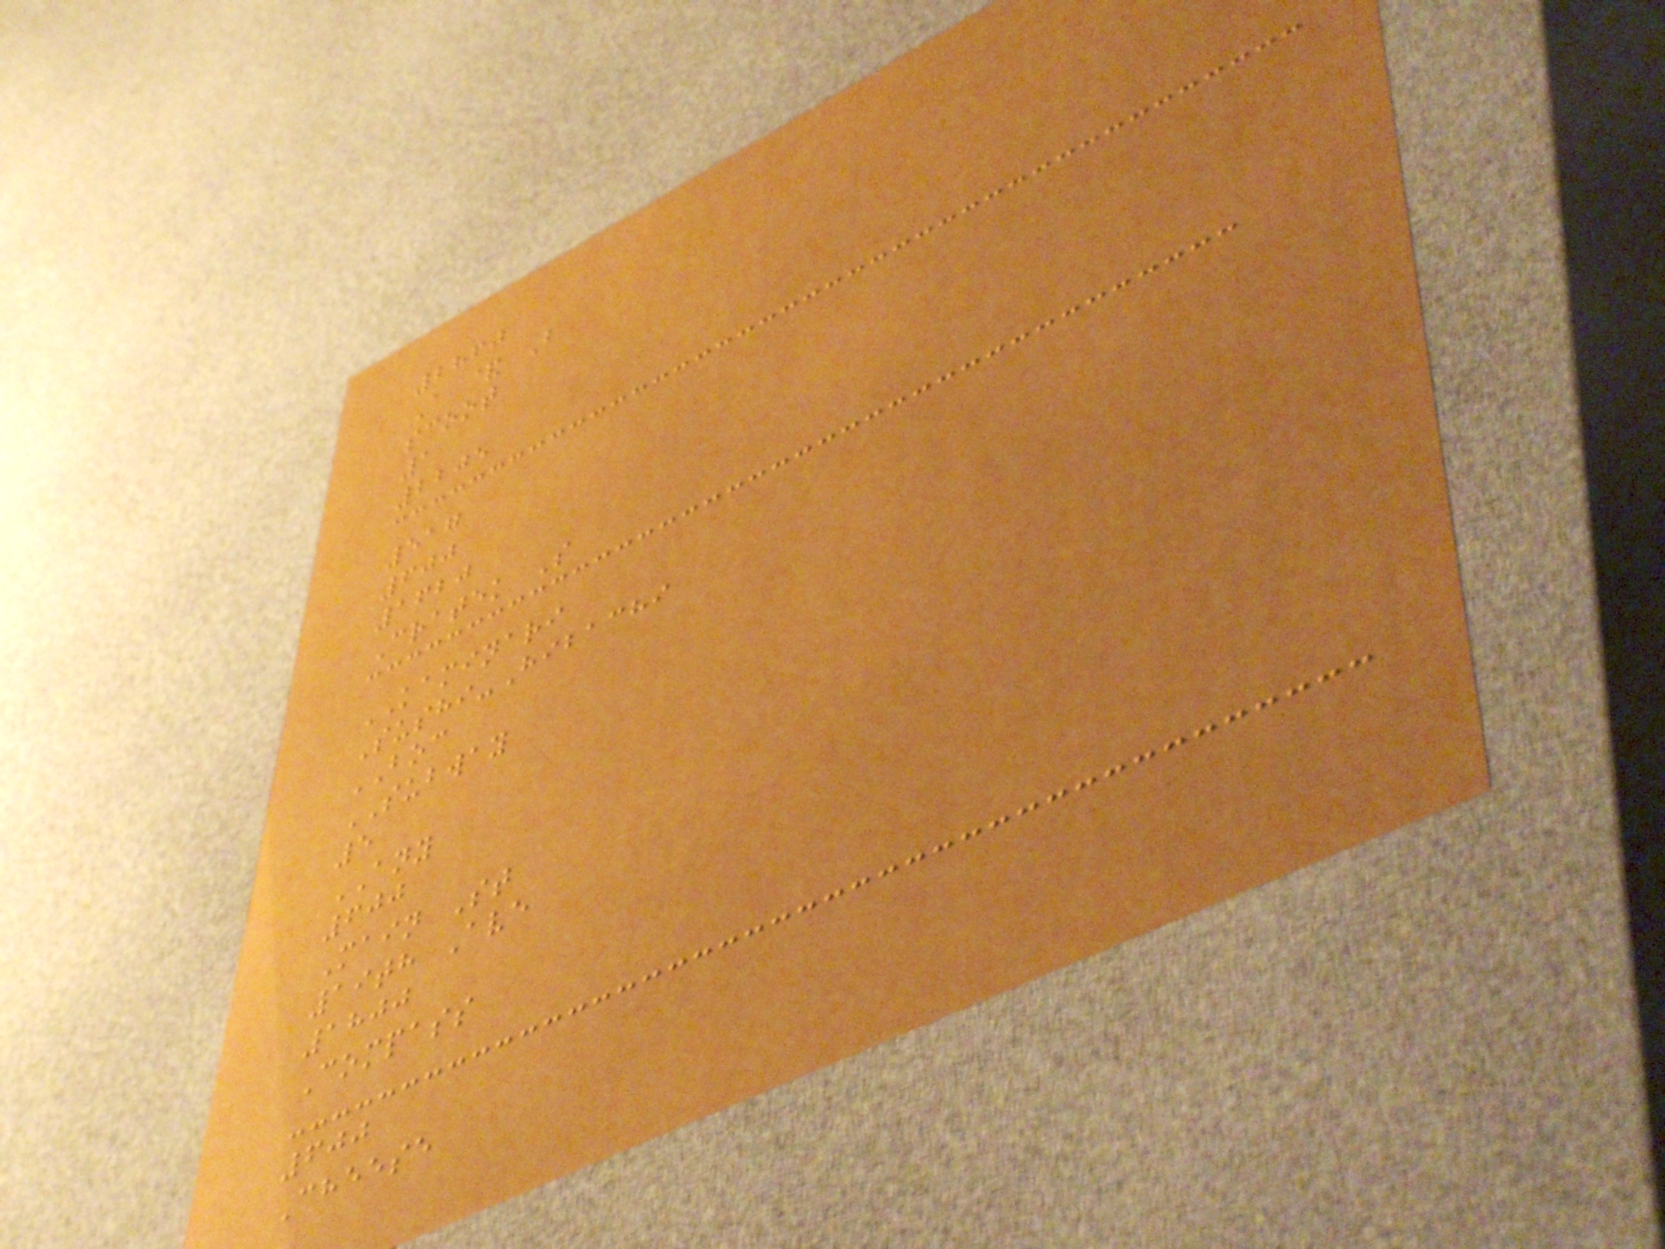2860
A & B
scoot
1
2205
517
600
1620
Cratek S
KAMINARI
Sushi-Hibachi
BOC
SUBWAY
5
ANY
600
Main St
19th Ave
1800
Compass
600
Cheese
